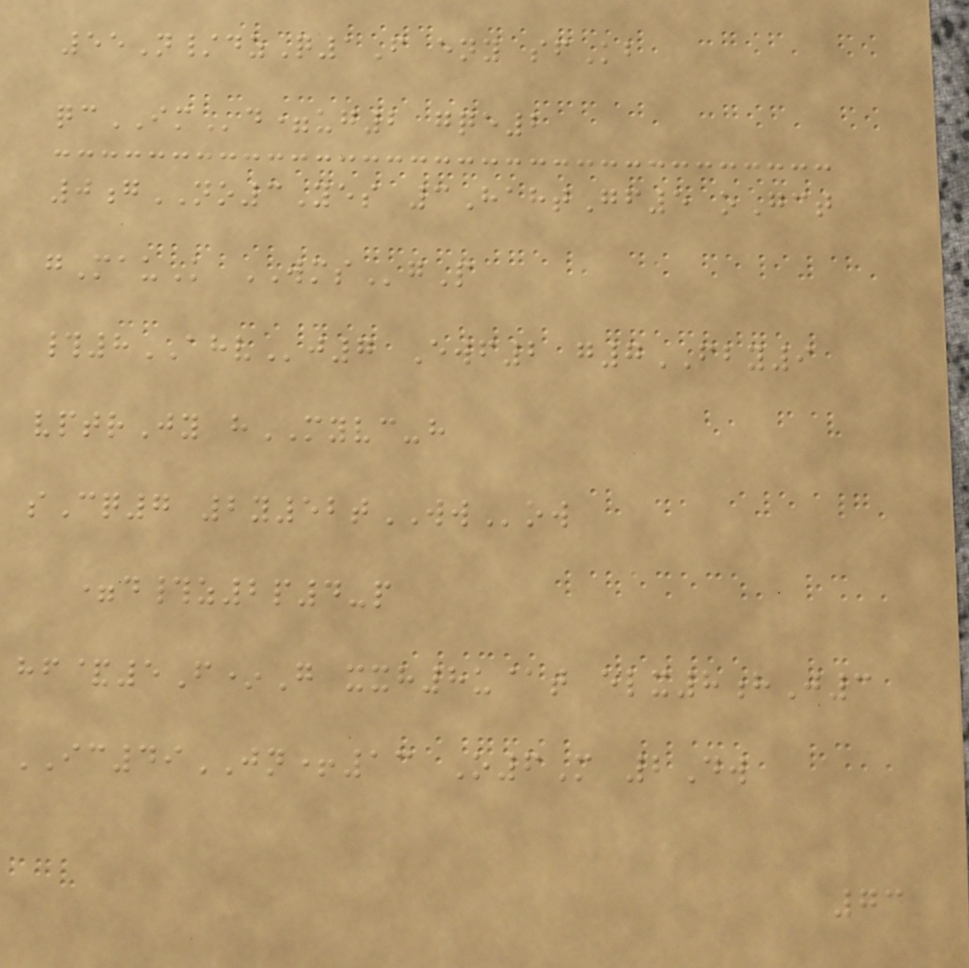55N/dzQ1F eny sfKb
qcIMd=ug2 gqe2
0gNO3Yes 3HahtGf5 oGct
gMauK WMSgP
#8AHVj7 Ewf2 g7FBY9
vptrJy hMYVC-h
sCq7 2y52tWWow
=d#z2p4-p
hf&5F*G xxh8u@t elx8hJ3
IC49JN+13 O6M 2Dw
73
